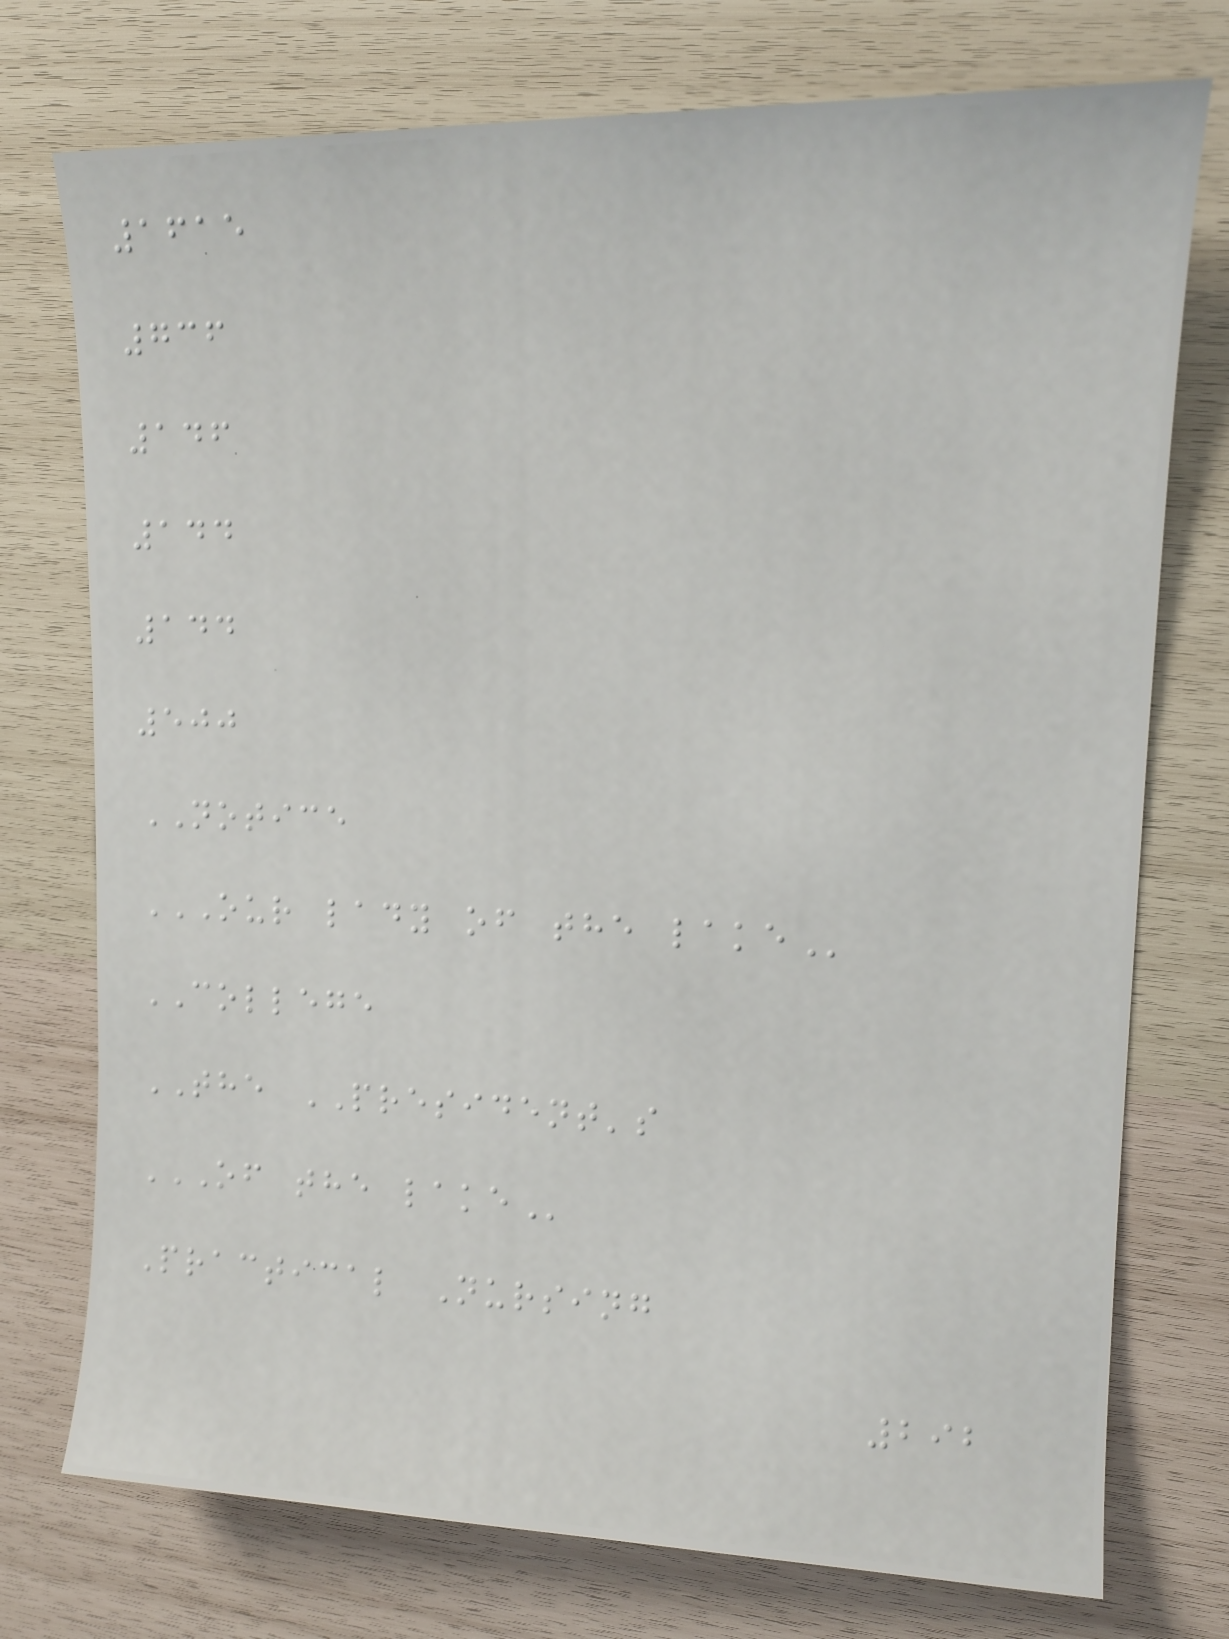1615
736
146
144
144
500
NOTICE
OUR LADY OF THE LAKE
COLLEGE
THE PRESIDENT's
OF THE LAKE
Practical Nursing
292
